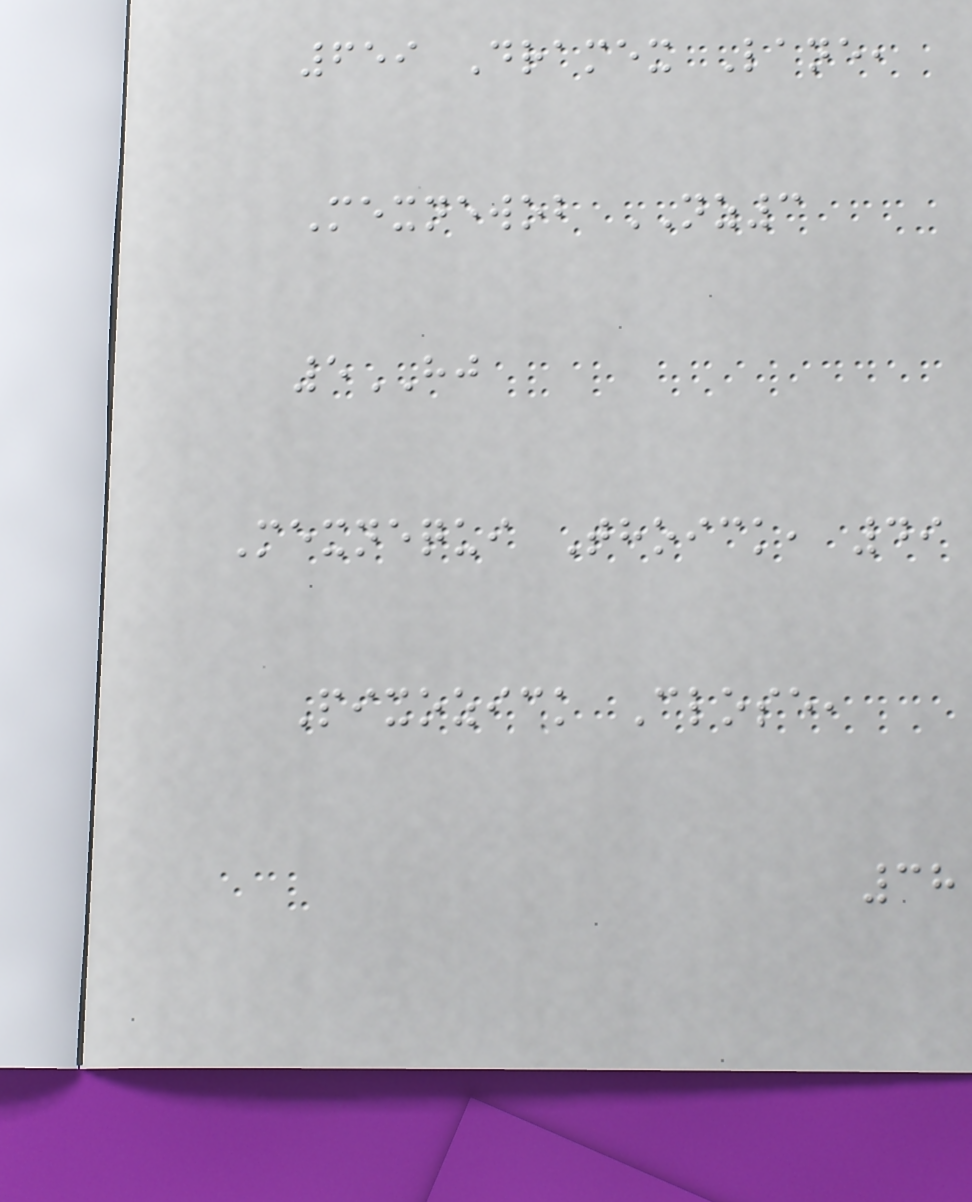659 Dramex Lane,
Mexnewob NZ3
5HJ
Mexnequi Thoick, 49
Pixozick Close,
38
